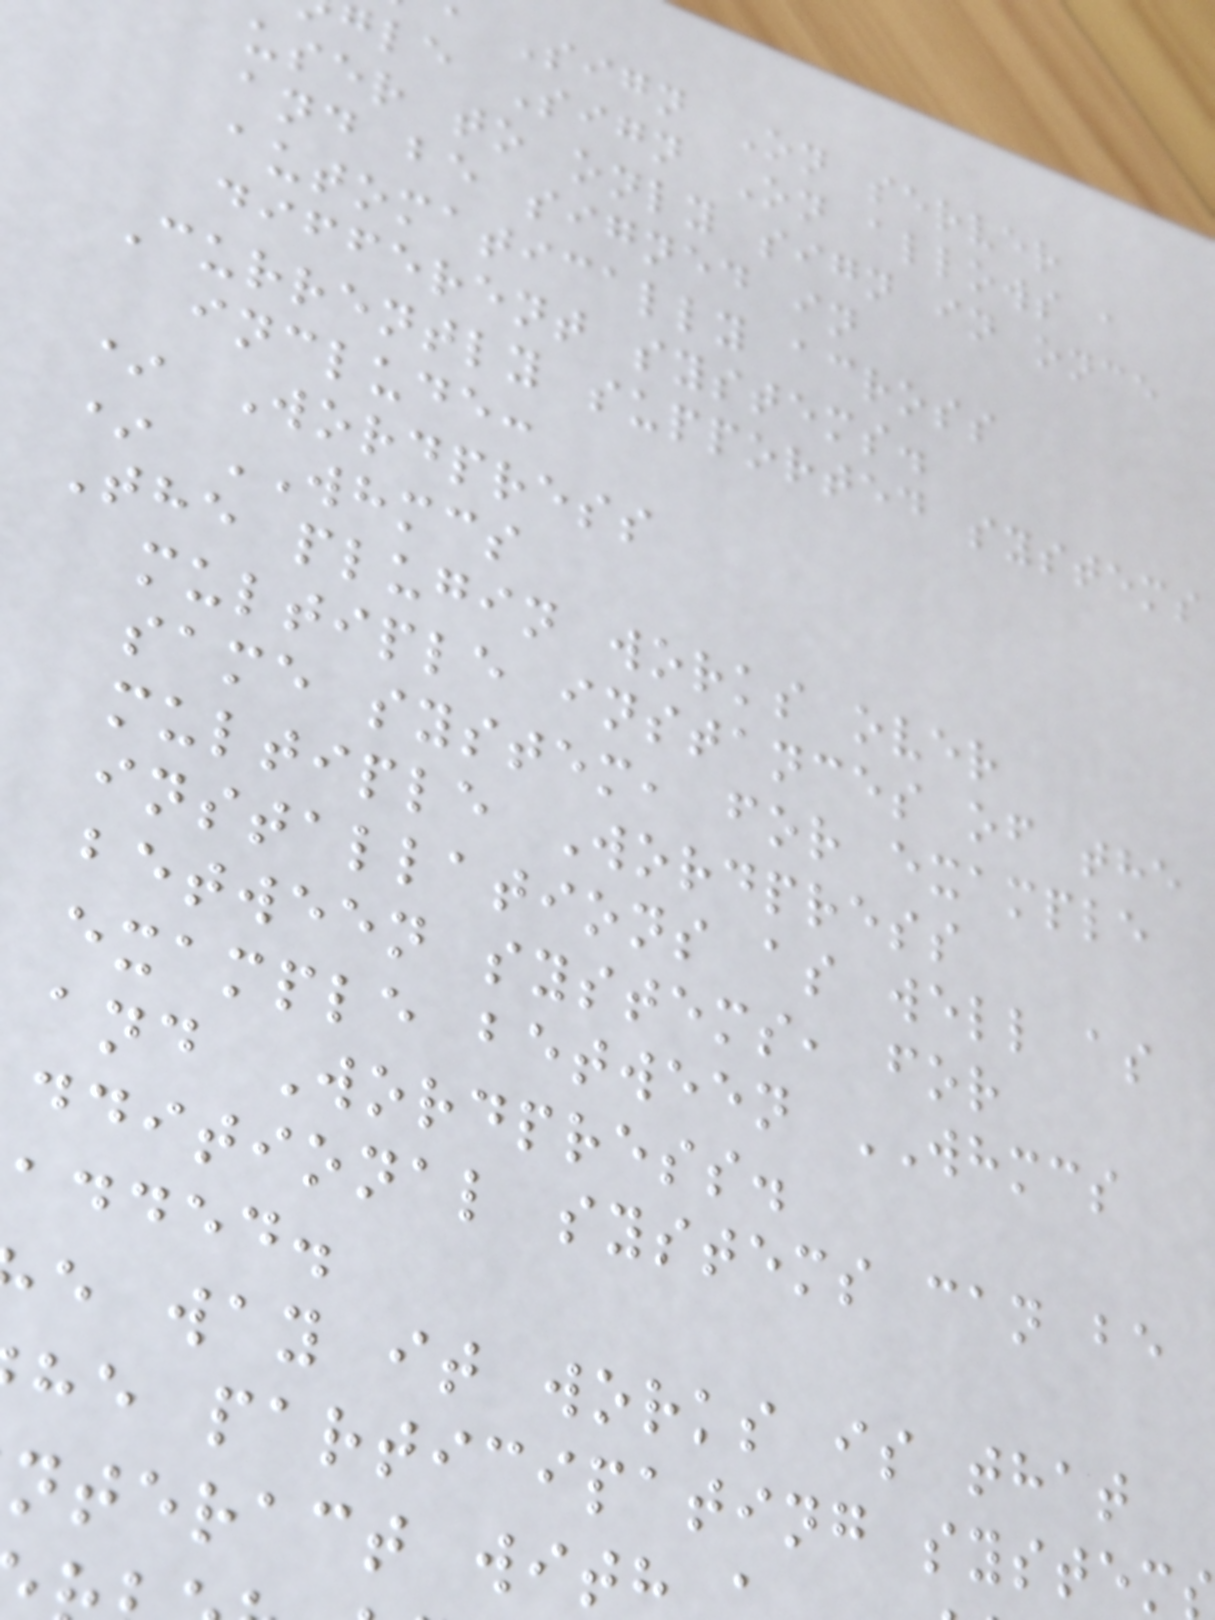Sign On server
gle Sign On allows a
user to only sign in once
and be signed in
automatically across
different systems.
Currently supported systems
include:
* Wordpress
* WHMCS
The plugin works over
multiple instances of the
same system, for example
multiple Wordpress
installations as well as
between systems, for
example between WHMCS
and Wordpress.
dditional systems can be
added.
e way it works is that
he participating system
nteract with
